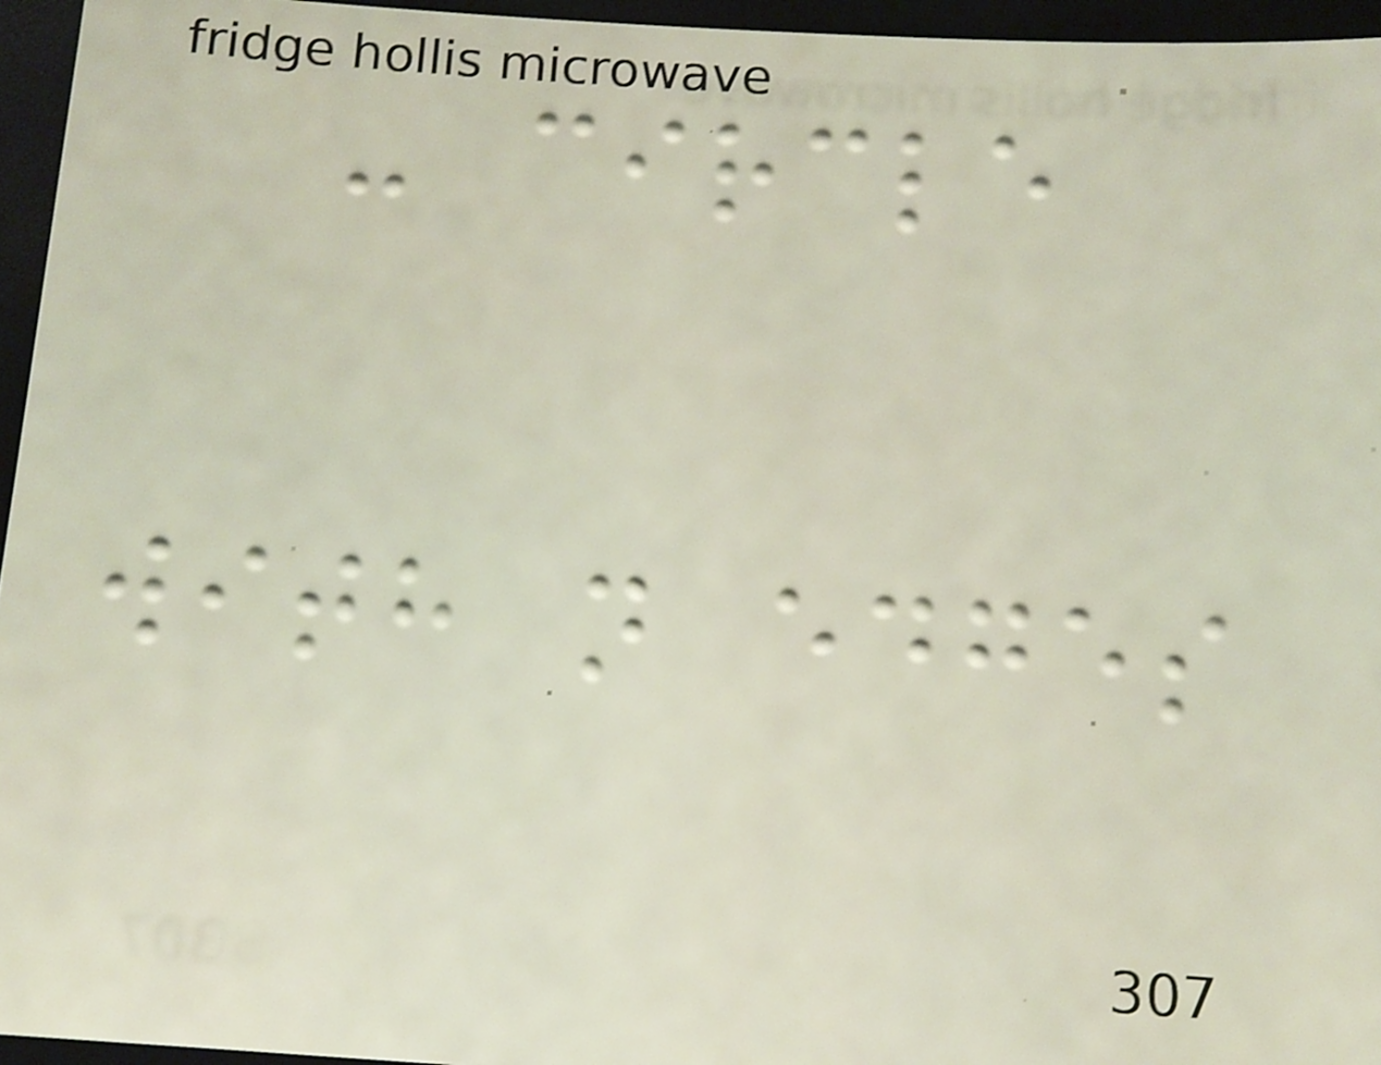- circle
with n edges
